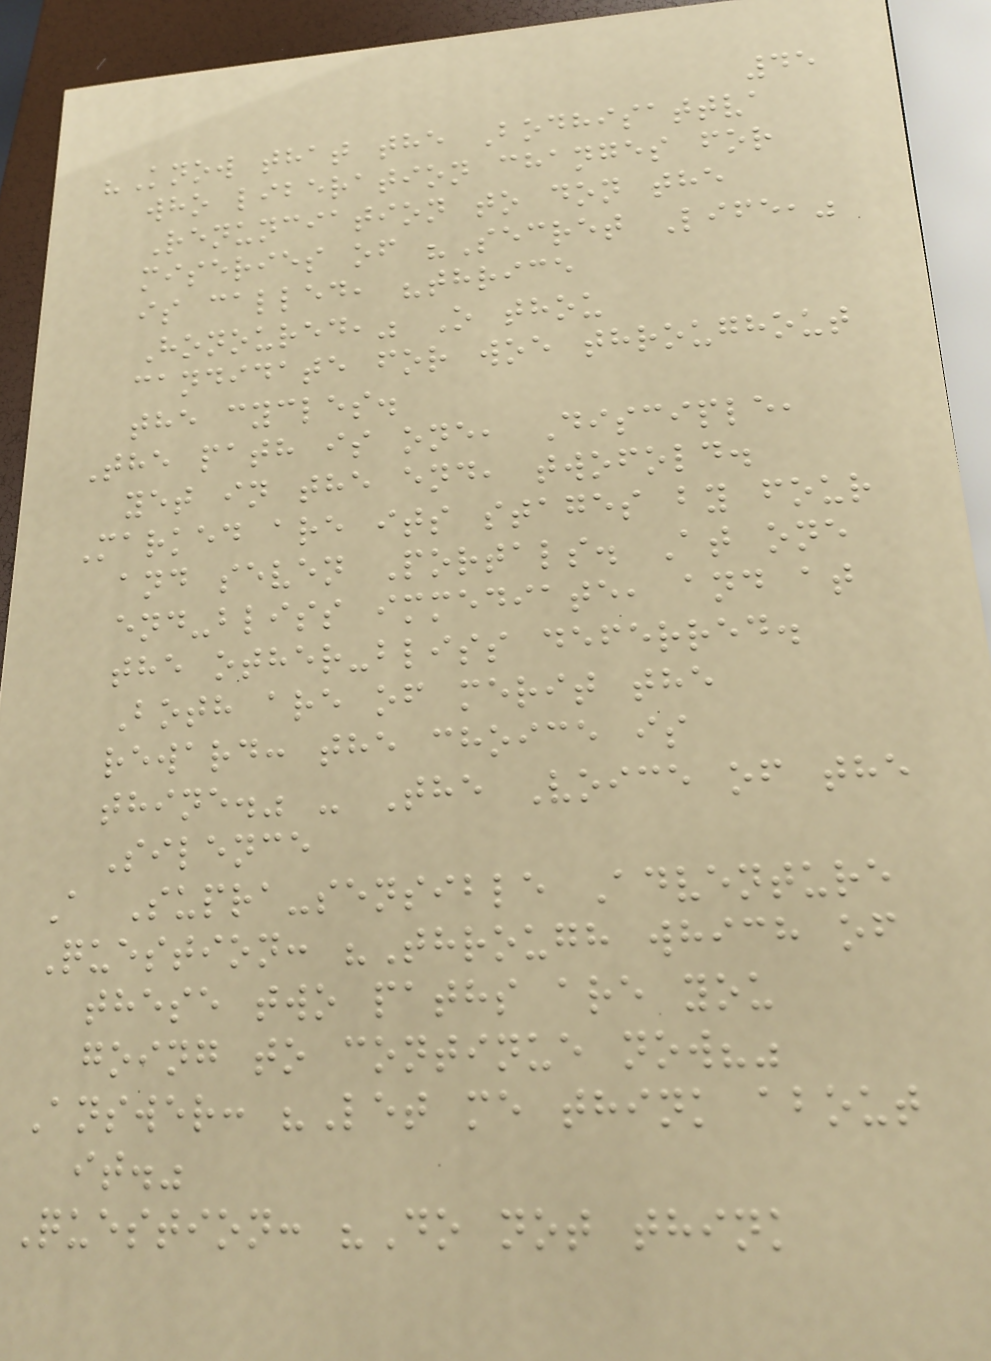45
"Know that the Bodhisattva
who liberation changes for
Renunciation to don the
miseries of "Secret Life,"
is called, "thrice
Honoured," O thou
candidate for woe throughout
the cycles.
The path is one, Disciple,
yet in the end, twofold.
Marked are its stages by four
and seven Portals. At one
end-bliss immediate, and at
the other-bliss deferred.
Both are of merit the
reward: the choice is
thine." - The Voice of the
Silence
A Supra-sensible Adventure
Question: "Through which of
these two paths are you
going to continue now?"
Answer: "Let me think about
it."
Question: "Do not think
